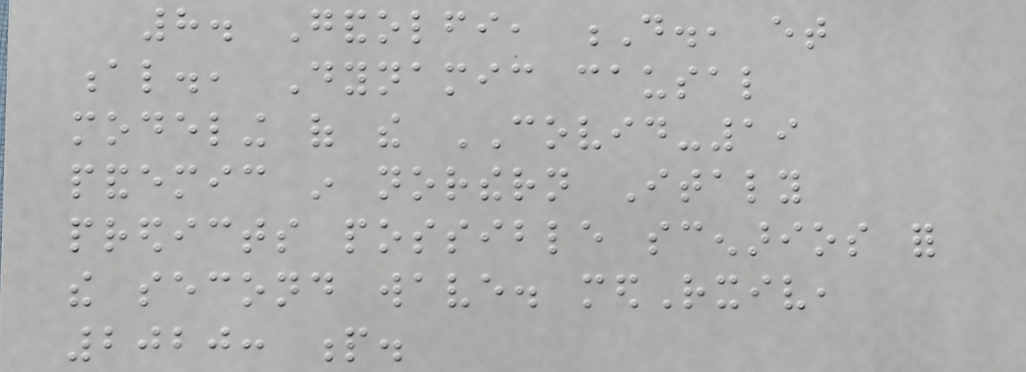8. Gandolfi, D., et
al., Dynamic causal
modeling of the COVID-19
pandemic in northern Italy
predicts possible scenarios for
the second wave. medRxiv,
2020: p.
